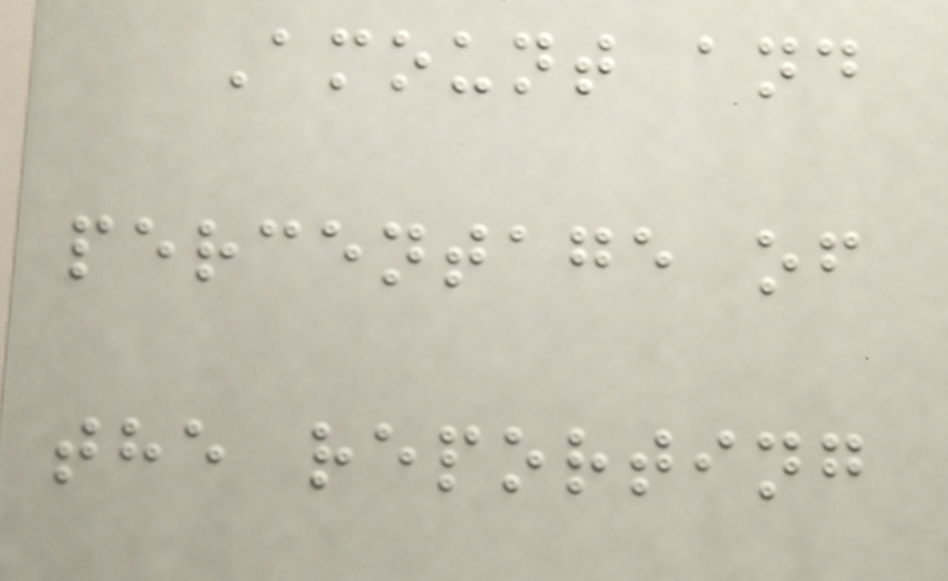Amount and
percentage of
the reporting
